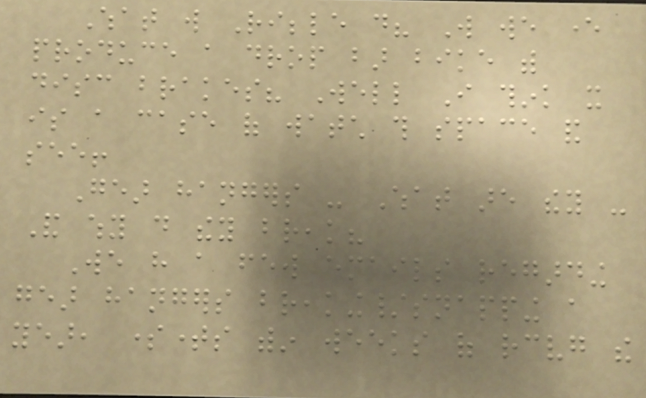What will Ribble do? Will we ever
produce a drop bar bike with
disc brakes? Well I think it
is a case of watch this space and
see!
Gear hangers - What are they -
And why do they break?
We have a few emails regarding
gear hangers breaking/snapping a
year, sometimes within weeks of receiving the
